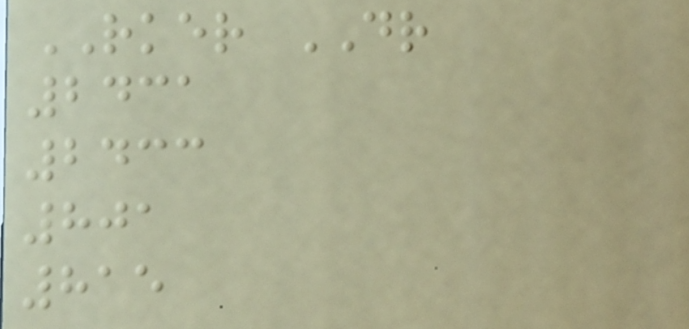RKER DR
2431
2433
801
815
